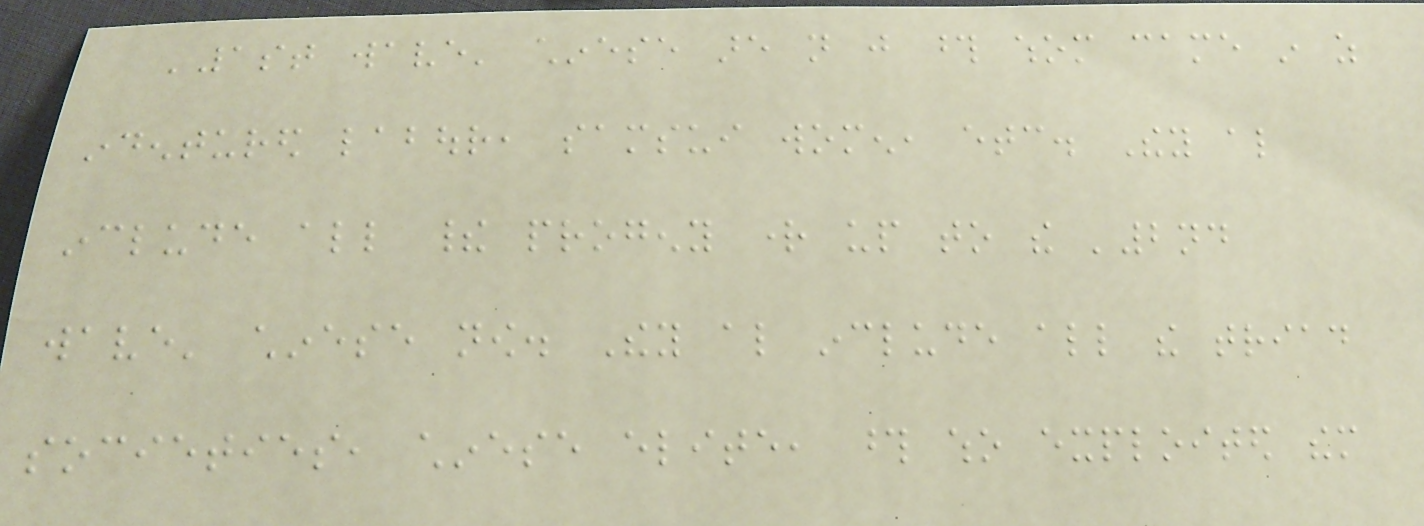'1st wave' chinese are not just those whom came in as
indentured labour, samsui women, etc. They also
include all their progeny right up to the '2nd
wave' chinese now. They also include all the triad
societies, chinese elite, those who exploited them
